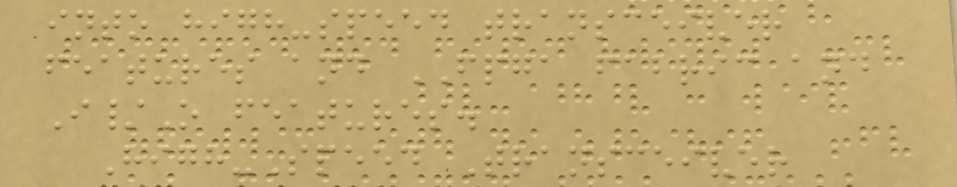into high-speed transceiver
features and FPGA fabric and
I/O features.
High-Speed Transceiver
